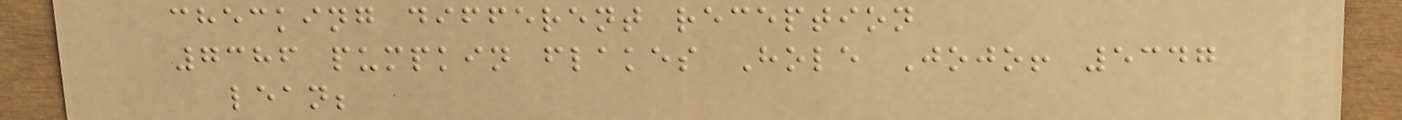checking different reception
7386 pumpkin flakes Hole Jojo! 5347
lean;
